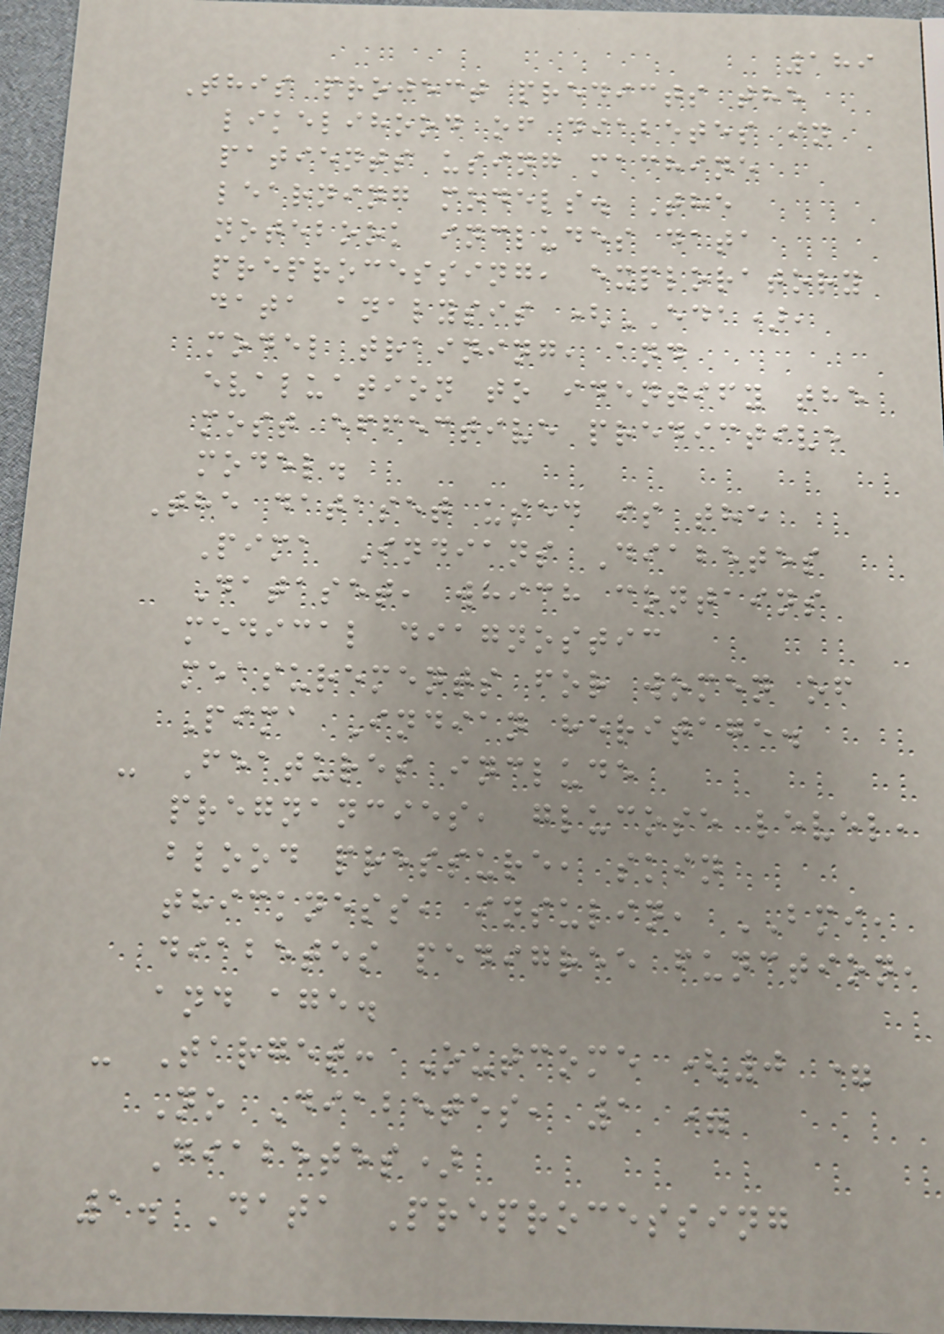189
This project predicts the
likelihood of diabetes in
patients using machine
learning models. The
notebook includes data
preprocessing, exploratory
data analysis (EDA),
model training, and
evaluation to identify the
most effective predictive
model.
The dataset used is the
Pima Indians Diabetes
Dataset, which contains
medical diagnostic
measurements for women of
Pima Indian heritage.
- Features include
pregnancies, glucose level,
blood pressure, skin
thickness, insulin, BMI,
diabetes pedigree function,
and age.
- Target: Outcome (0 =
No Diabetes, 1 =
Diabetes)
1. Data Preprocessing
